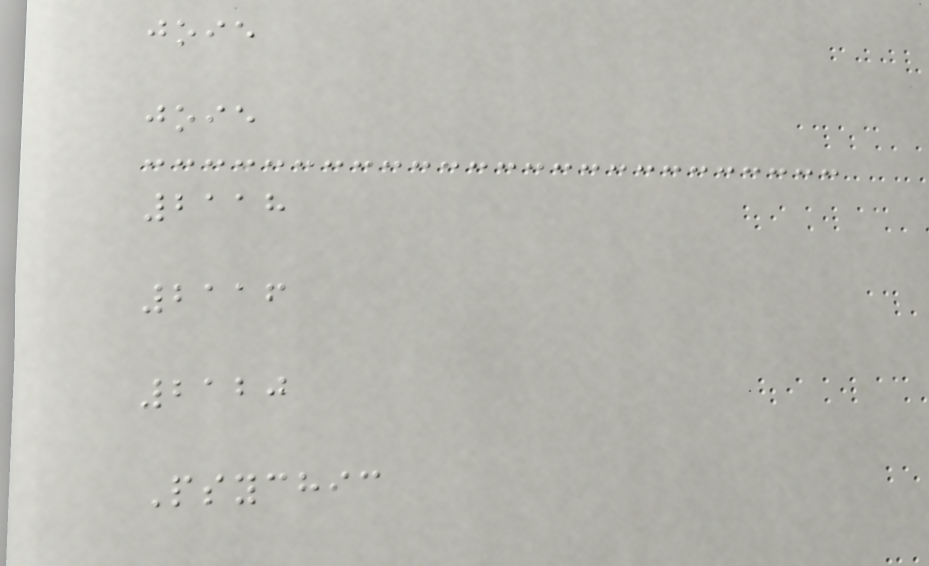joie
joie
2118
2116
2120
Psychic
